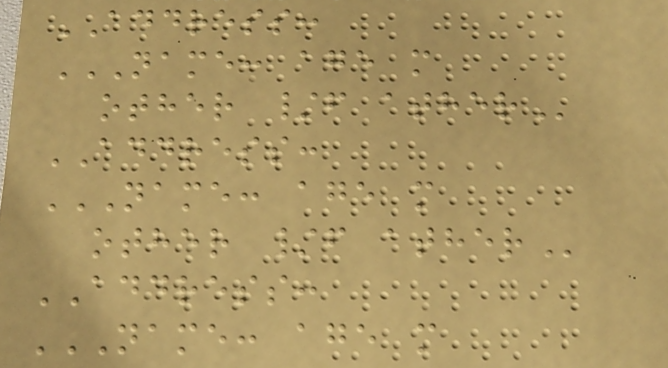ADDRESS:
NAME: AGE M
OTHER /F ATHER
ADDRESS:
NAME: AGE M
OTHER /F ATHER
ADDRESS:
NAME: AGE M
